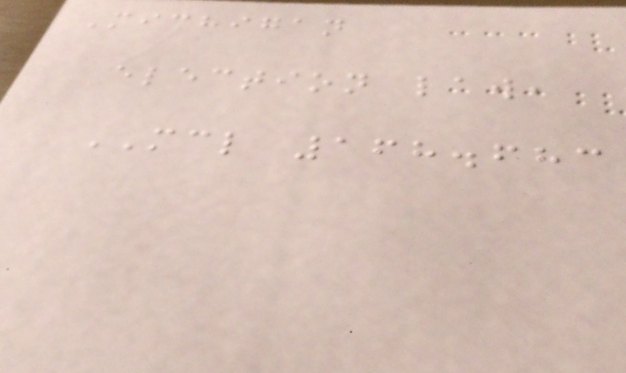Michigan
election law,
MCL 168.683
